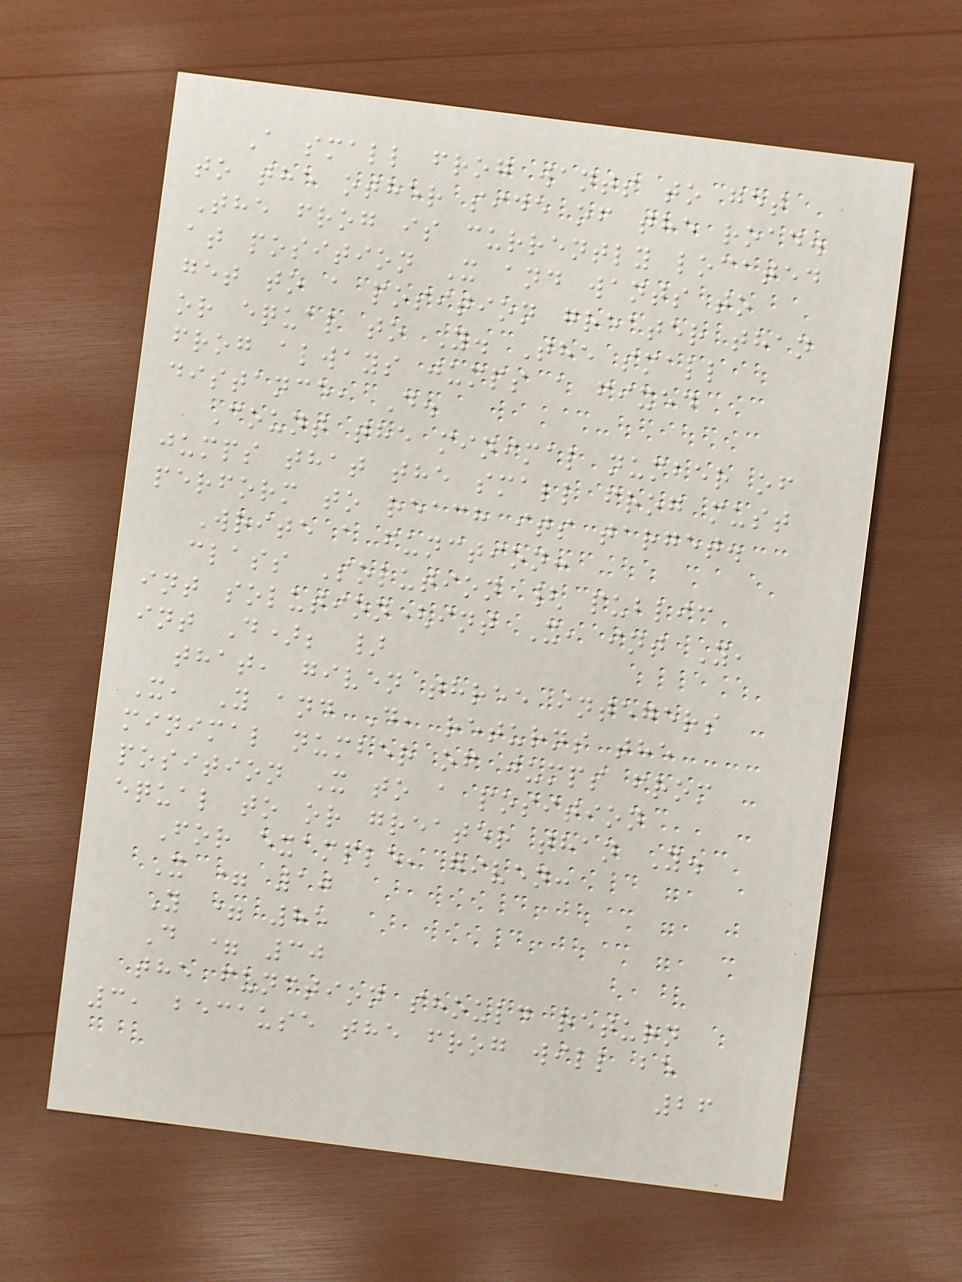A small frog wants to get
to the other side of the road.
The frog is currently located
at position X and wants to
get to a position greater than
or equal to Y. The small
frog always jumps a fixed
distance, D.
Count the minimal number of
jumps that the small frog must
perform to reach its target.
Write a function:
class Solution { public
int solution(int X, int Y,
int D); }
that, given three integers
X, Y and D, returns the
minimal number of jumps from
position X to a position
equal to or greater than Y.
For example, given:
X = 10
Y = 85
D = 30
the function should return
3, because the frog will be
26
